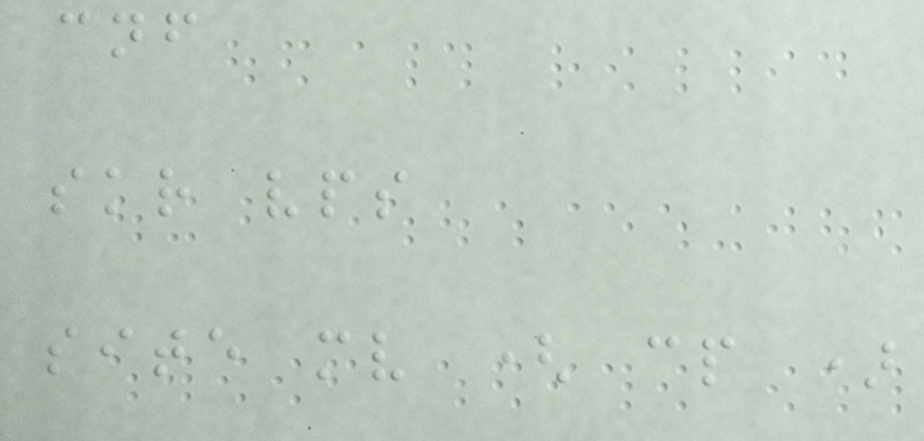cnf
skr vps
site mv ( cp )
